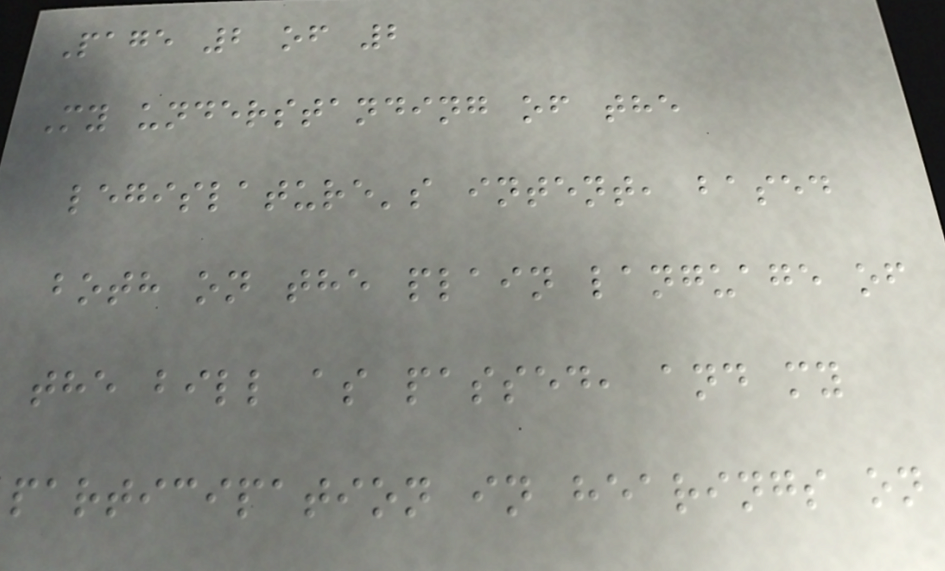Page 2 of 2
My understanding of the
legislature's intent, based
both on the plain language of
the bill as passed, and my
participation in hearings on
